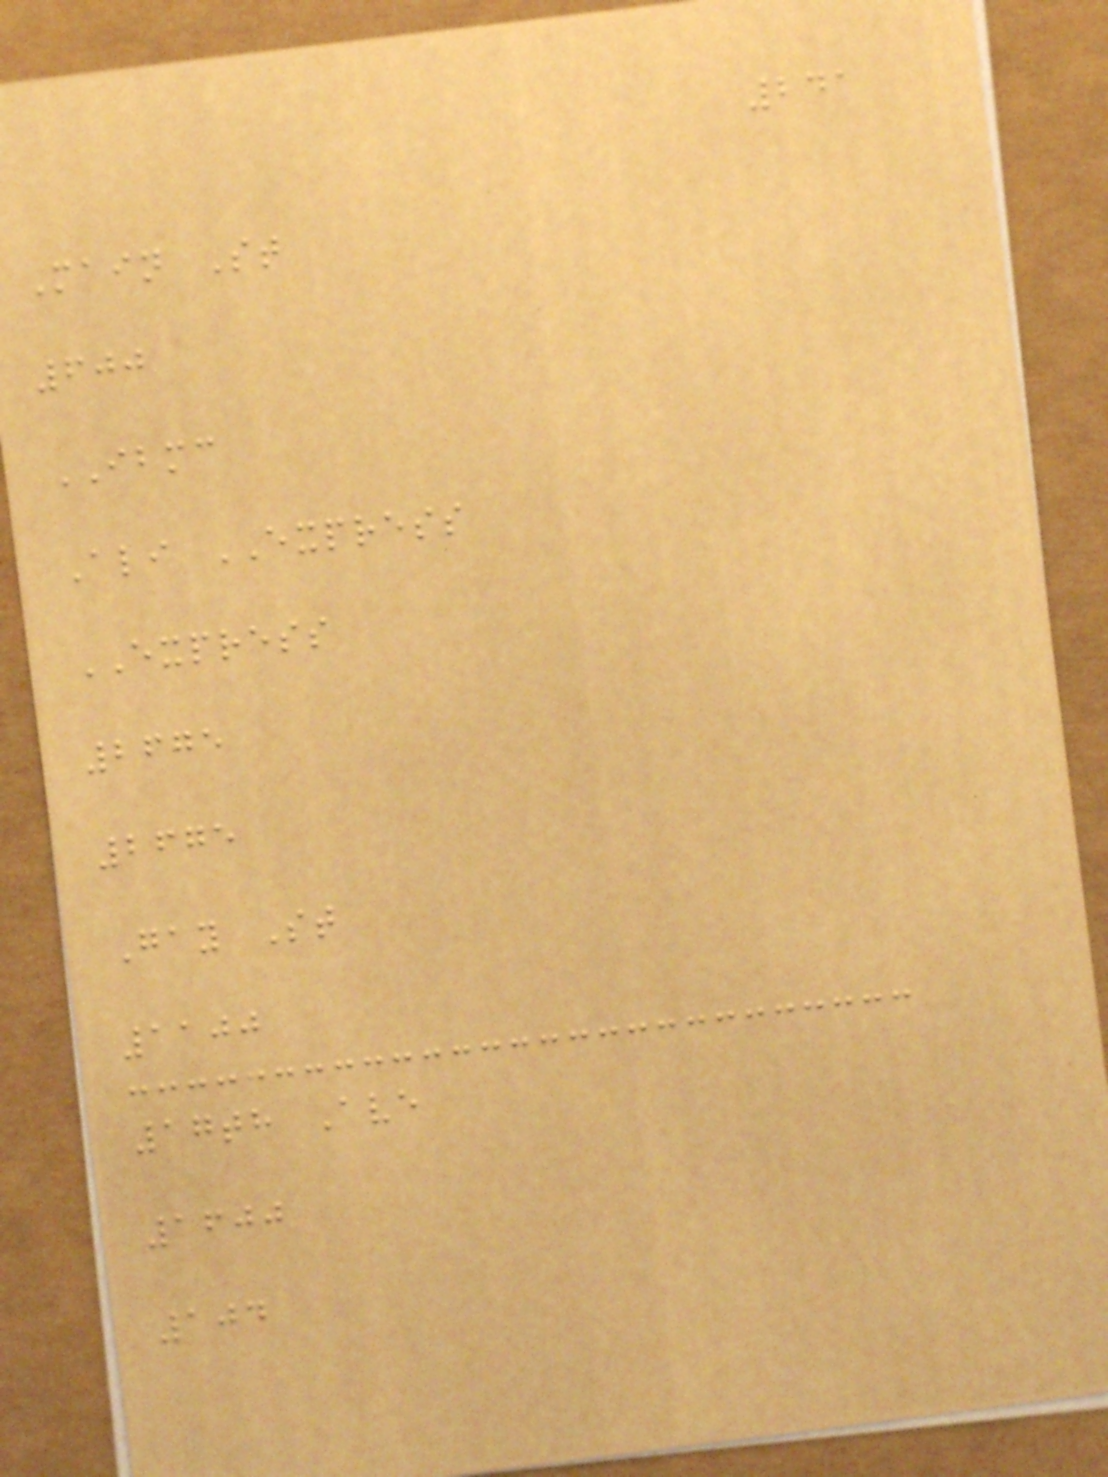241
Main St
600
IBMC
Ali EXPRESS
EXPRESS
2675
2675
Gay St
1100
17th Ave
1600
104
